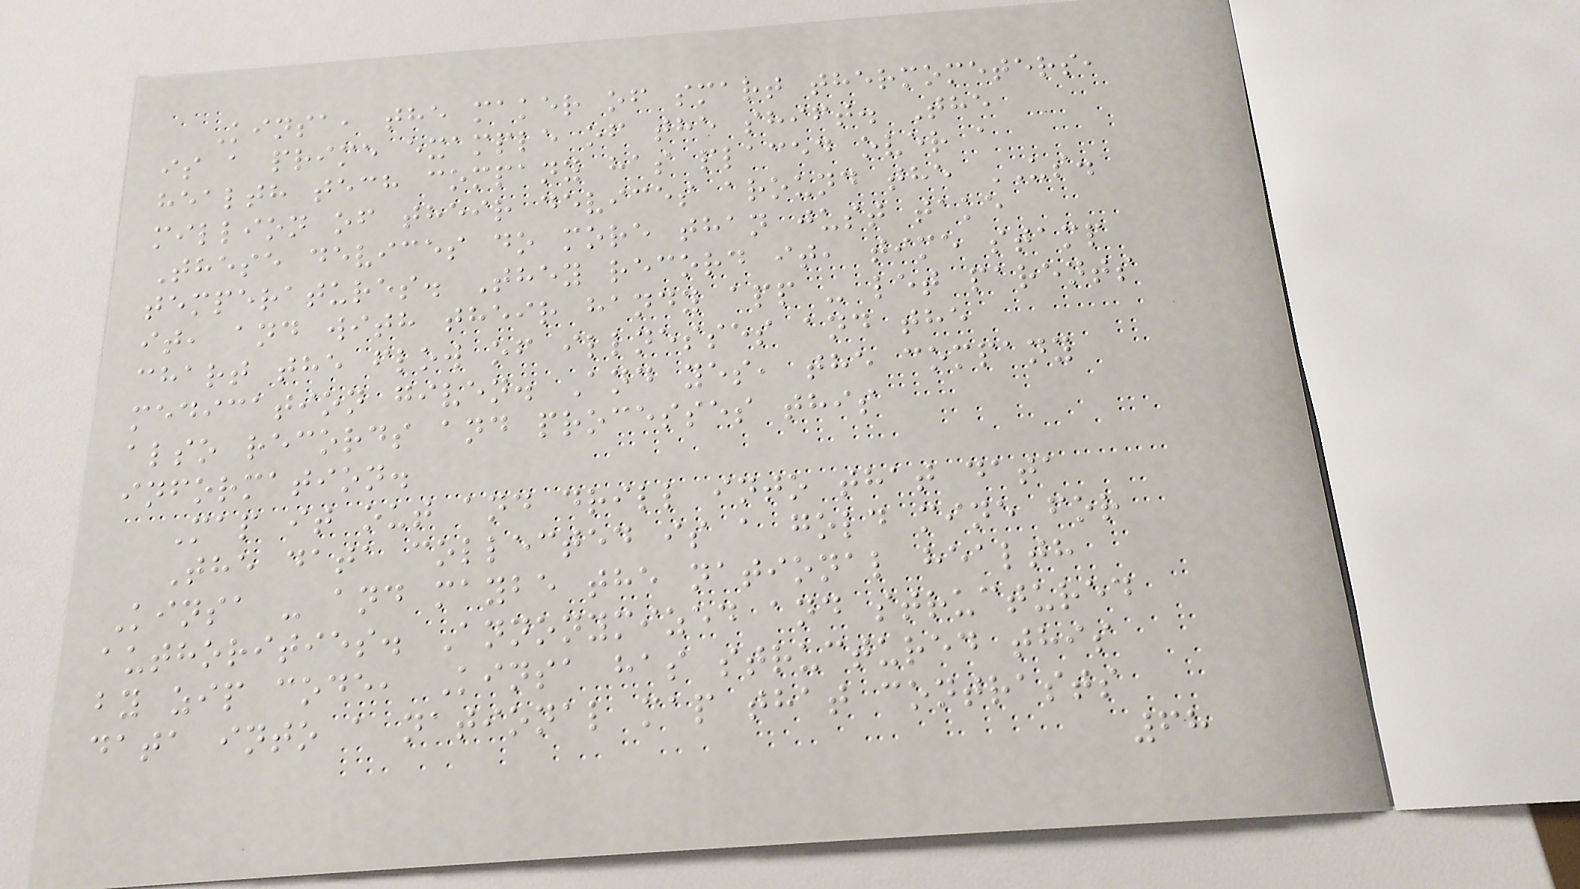Kinsa, the maker of smart thermometers,
is a prime example of the shift. The
health tech company has placed over a
million of their devices around the US.
These devices do more than just take
temperatures. They record it, time stamp
it, and with their handy app - let parents
chart the flow of illnesses and the
medication given. And yes, the company
also records and processes this
information.
Map it out and drill into that data
The data collected is a gold mine for
Kinsa - and maybe the national health
authorities. Annonymized and structured
by zip code, Kinsa has structured this
data into a national map that contrasts
68
